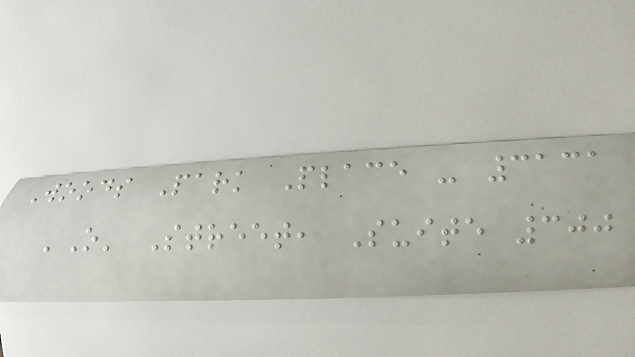Woods Park Place - 3131
'O' Street, Suite 300
